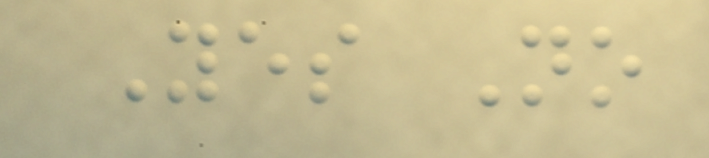Yes No
